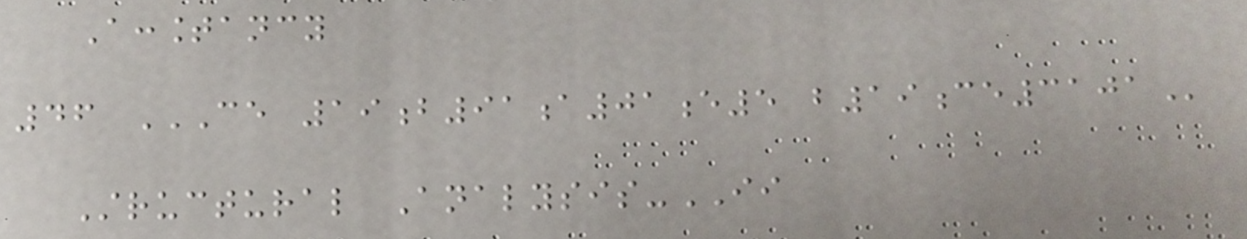Accountancy
46 CE 19B91A01E5 B19CE3101
Structural Analysis-II
